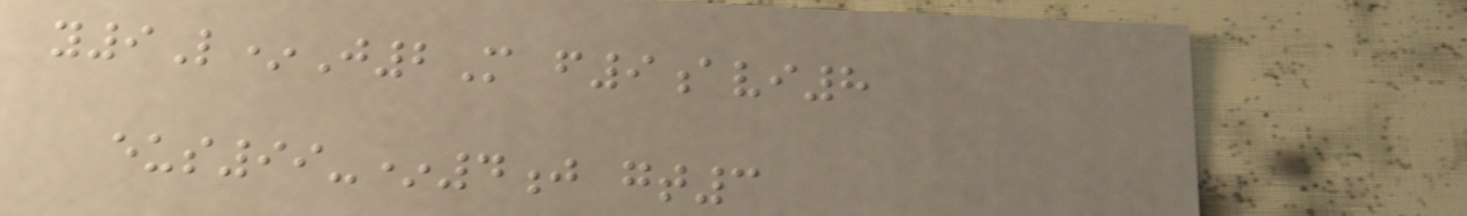y9L*J2M f9avi8
eus99-*4j gt3
